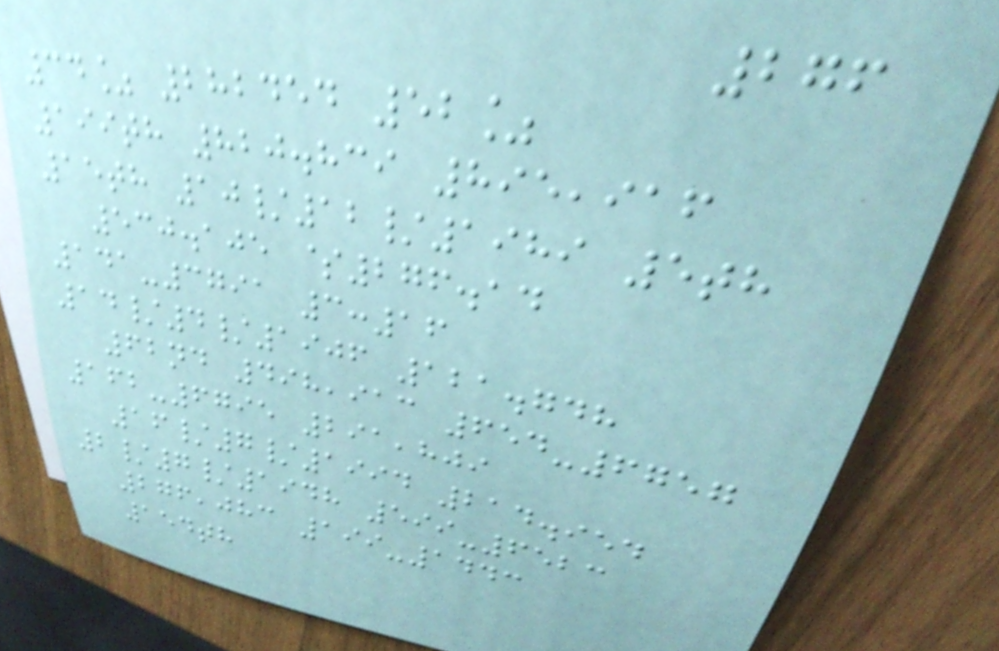276
34% 282454 52%
199th 820.839 895,916
15th 10/12/1989 5th
530.105 $276.14
141-3791 3:16
14/4/1906 121.748
62nd 498,913 654-6757
162-6795 291,809
16/7/1994 214.954
2/7/1948 599-6523
276,083 199-1443
154th
